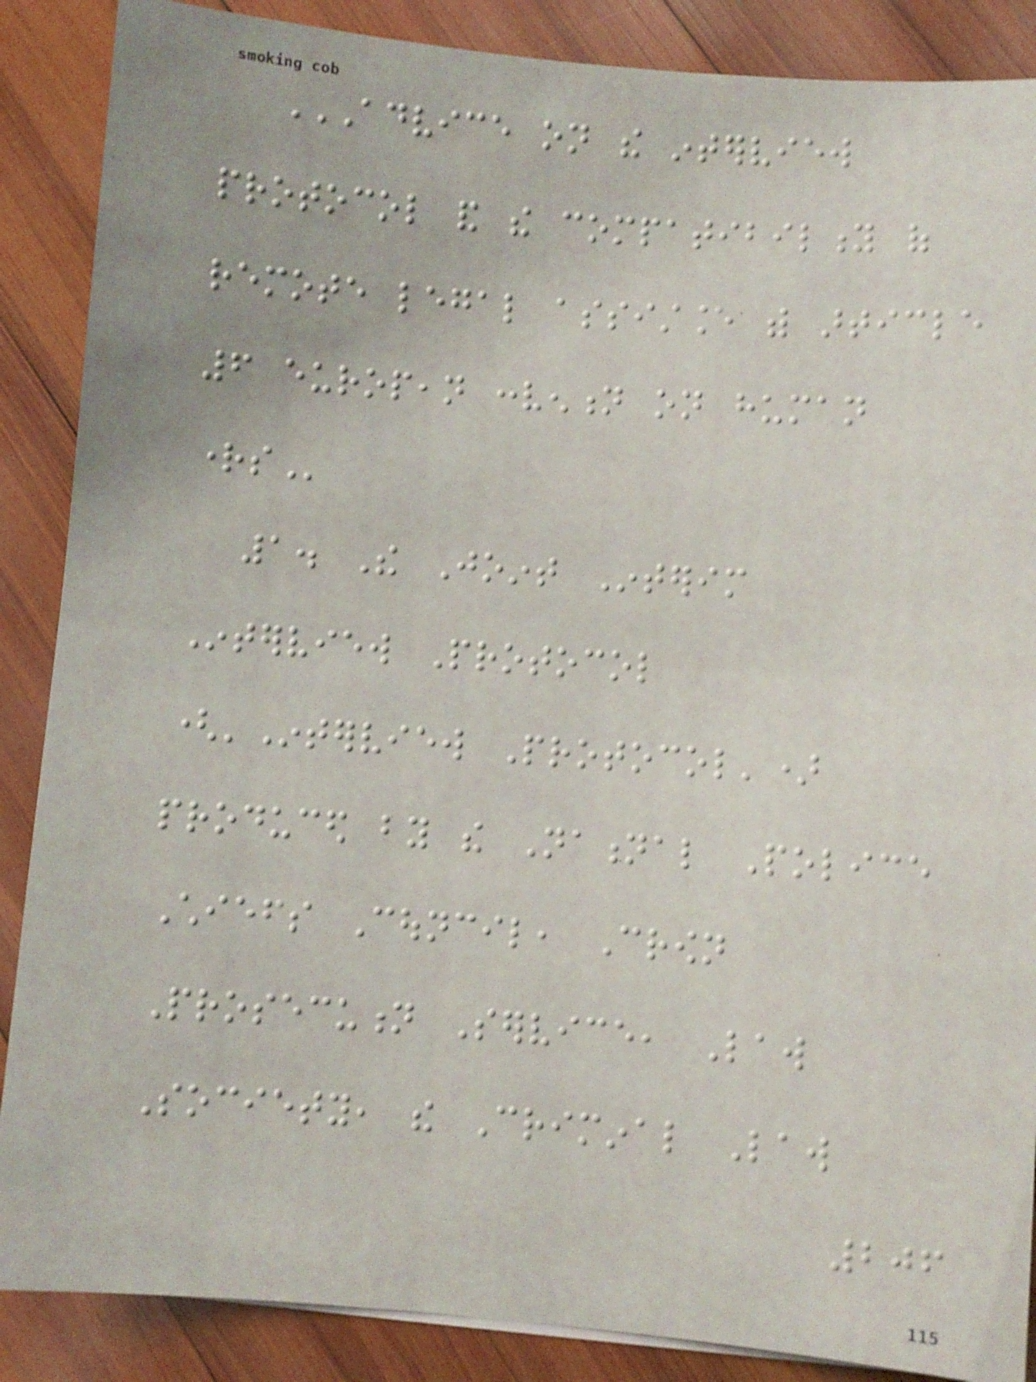ADVICE ON THE INTERVIEW
PROTOCOL AND THE COMPATIBILITY OF
REMOTE LEGAL ASSISTANCE WITH ARTICLE
6 EUROPEAN CONVENTION ON HUMAN
RIGHTS
1. The Joint Interim
Interview Protocol
('Interview Protocol')
produced by the National Police
Chiefs Council, Crown
Prosecution Service, Law
Society, the Criminal Law
206
